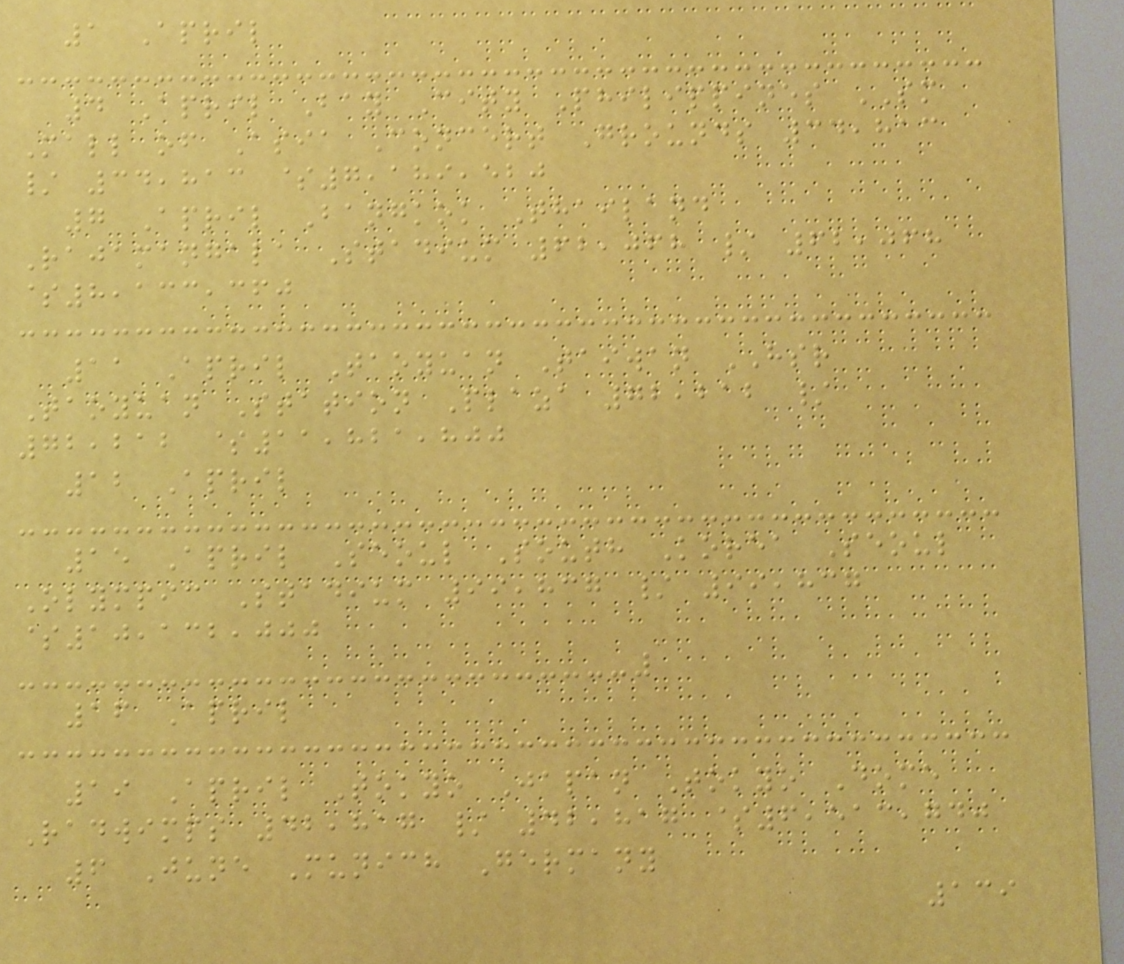1 April
4 April Bay City Philippines SM
Mall of Asia Concert Grounds 34,813
/ 34,813 $7,189,520
7 April Bangkok Thailand
Rajamangala Stadium 62,068 / 62,068
$8,133,360
11 April Taoyuan Taiwan HSR
Taoyuan Station Plaza 72,212 /
72,212 $11,821,800
12 April
15 April Seoul South Korea Seoul
Olympic Stadium 99,837 / 99,837
$10,132,000
16 April
19 April Tokyo Japan Tokyo Dome
Radwimps 42,817 / 42,817 $6,513,740
6 June Munich Germany
139
